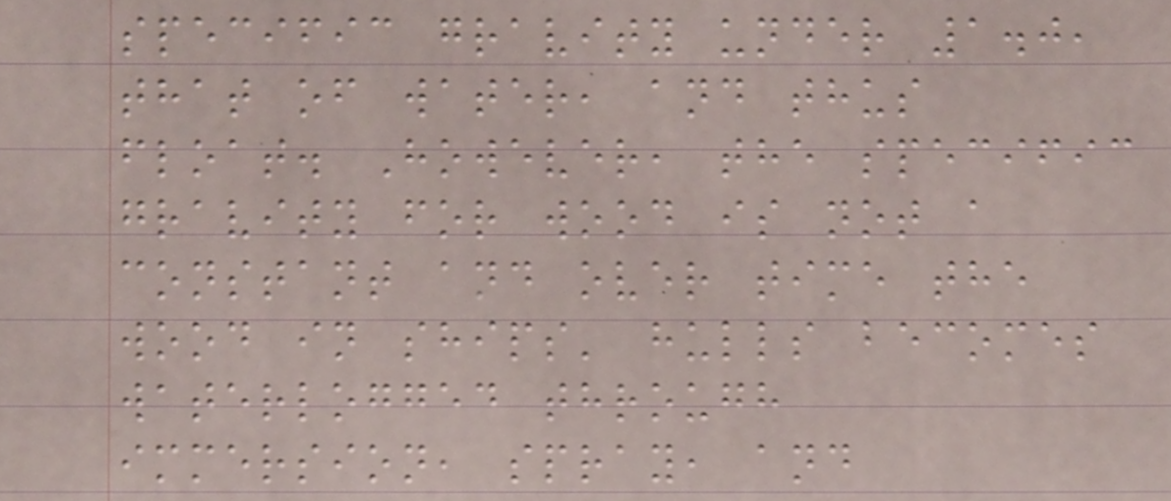specific gravity under 1.0,
that of water, and thus
float. However, the specific
gravity for wood is not a
constant and over time the
wood in ships' hulls becomes
waterlogged through
immersion, spray, and
